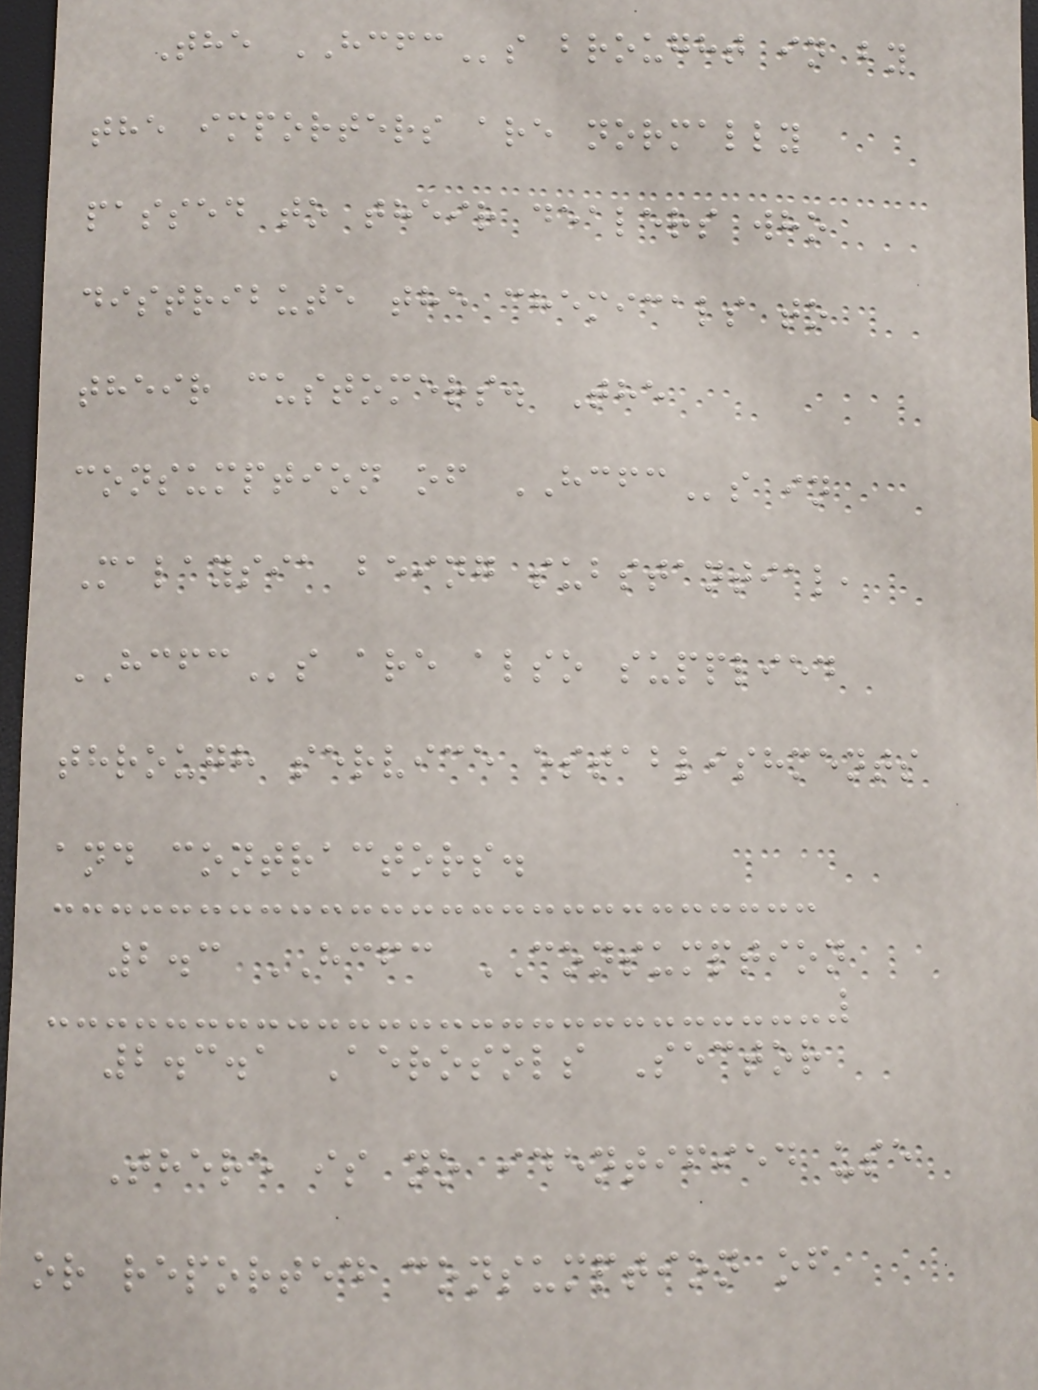The HCFCs brought in by
the importers are normally
passed to their dealers who
distribute the chemicals to
their customers. The
consumption of HCFCs in
Malaysia being substantial,
HCFCs are also supplied
through service establishments
and contractors.
2.3 HCFC CONSUMPTION
2.3.1 Aerosols Sector
There is no identified use
or reported consumption of
